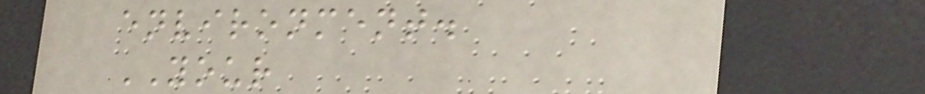environment.
YOUR
